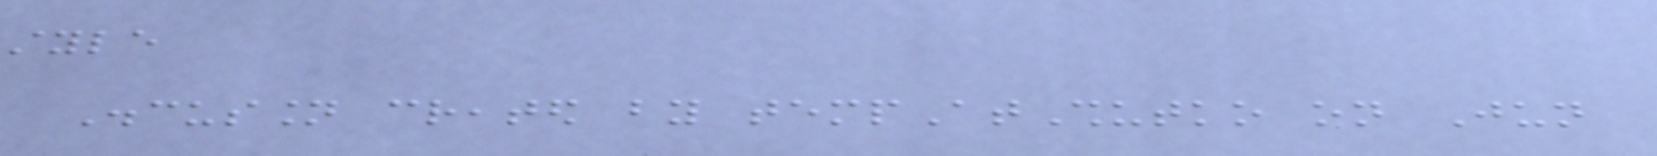style
Discussion created by tempAtShutko on Jun
